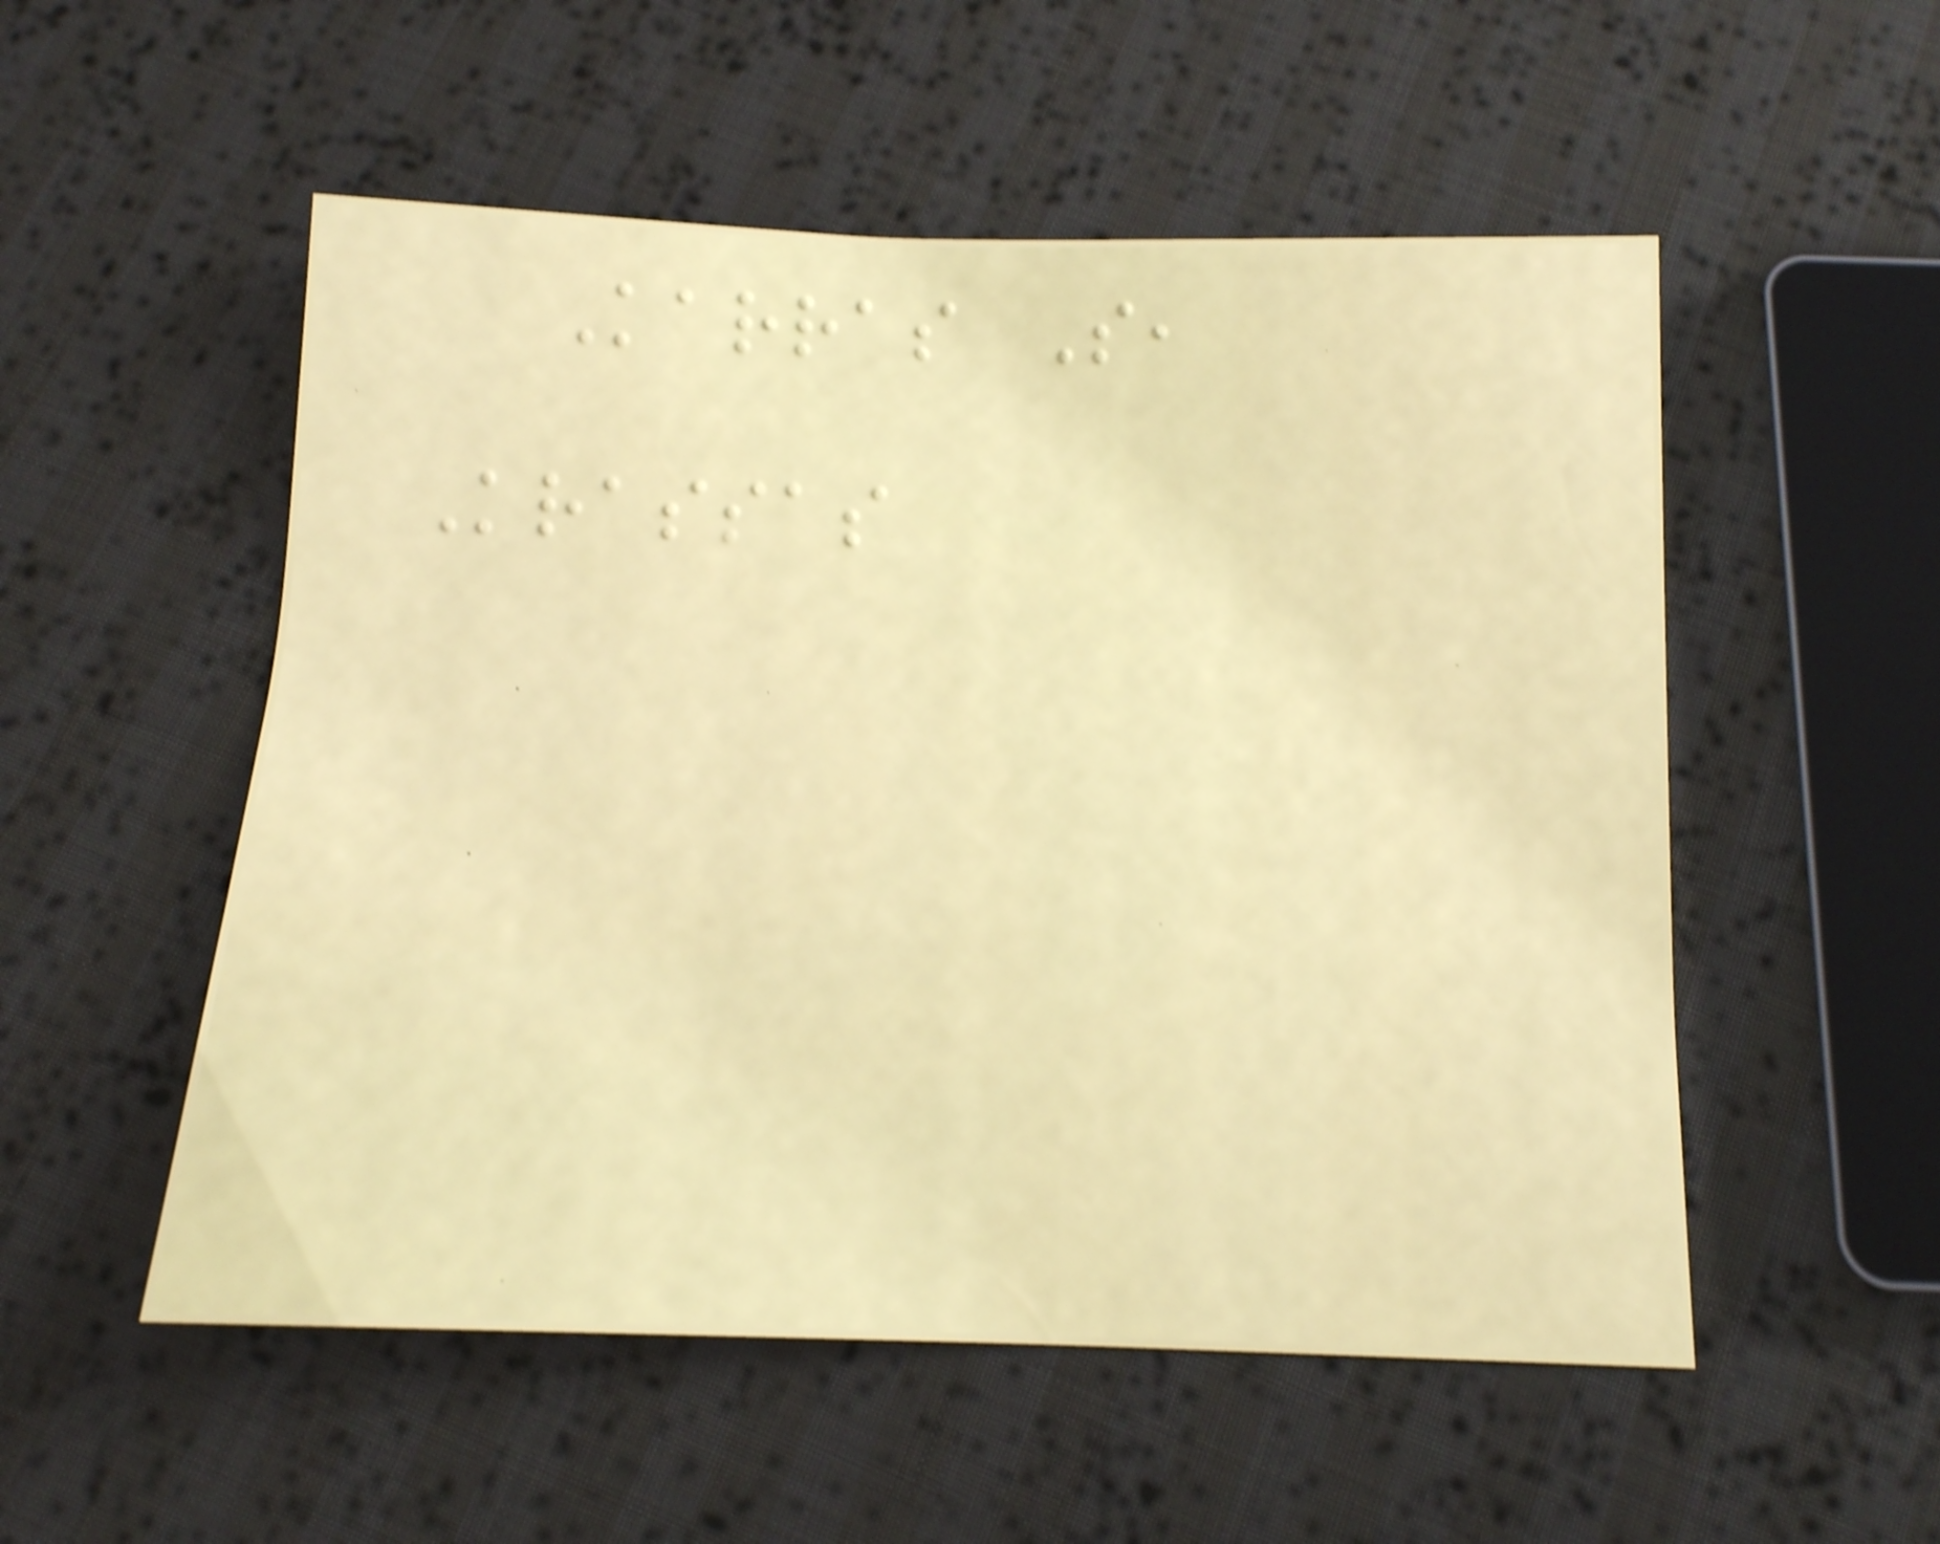Karras S,
Krassas
